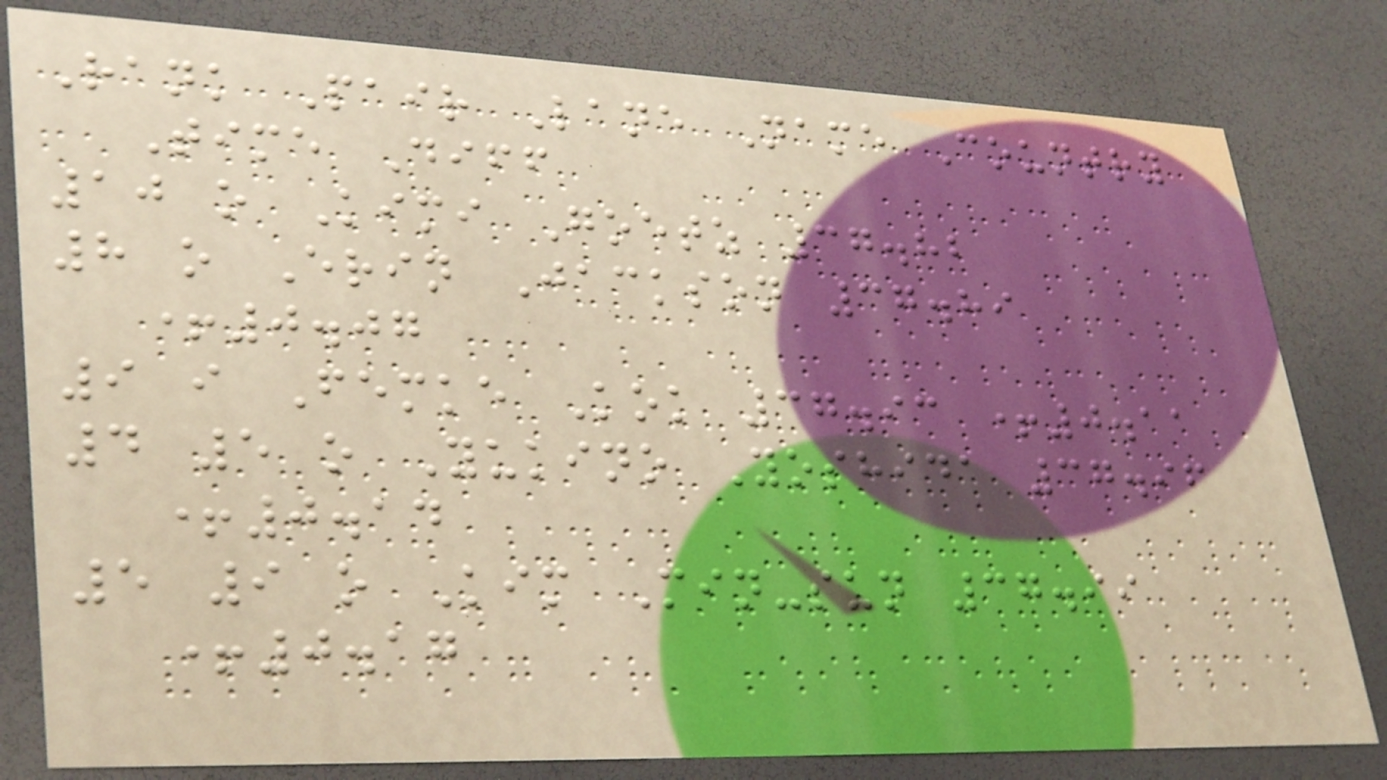Rank Pair Lane Name Country
Time Diff
10 o Kimi Goetz 37.82
8 o Erin Jackson 37.89
+0.07
9 i Femke Kok 37.93 +0.11
4 5 o Yukino Yoshida 37.96
+0.14
5 9 o Kim Min-sun 37.99
+0.17
